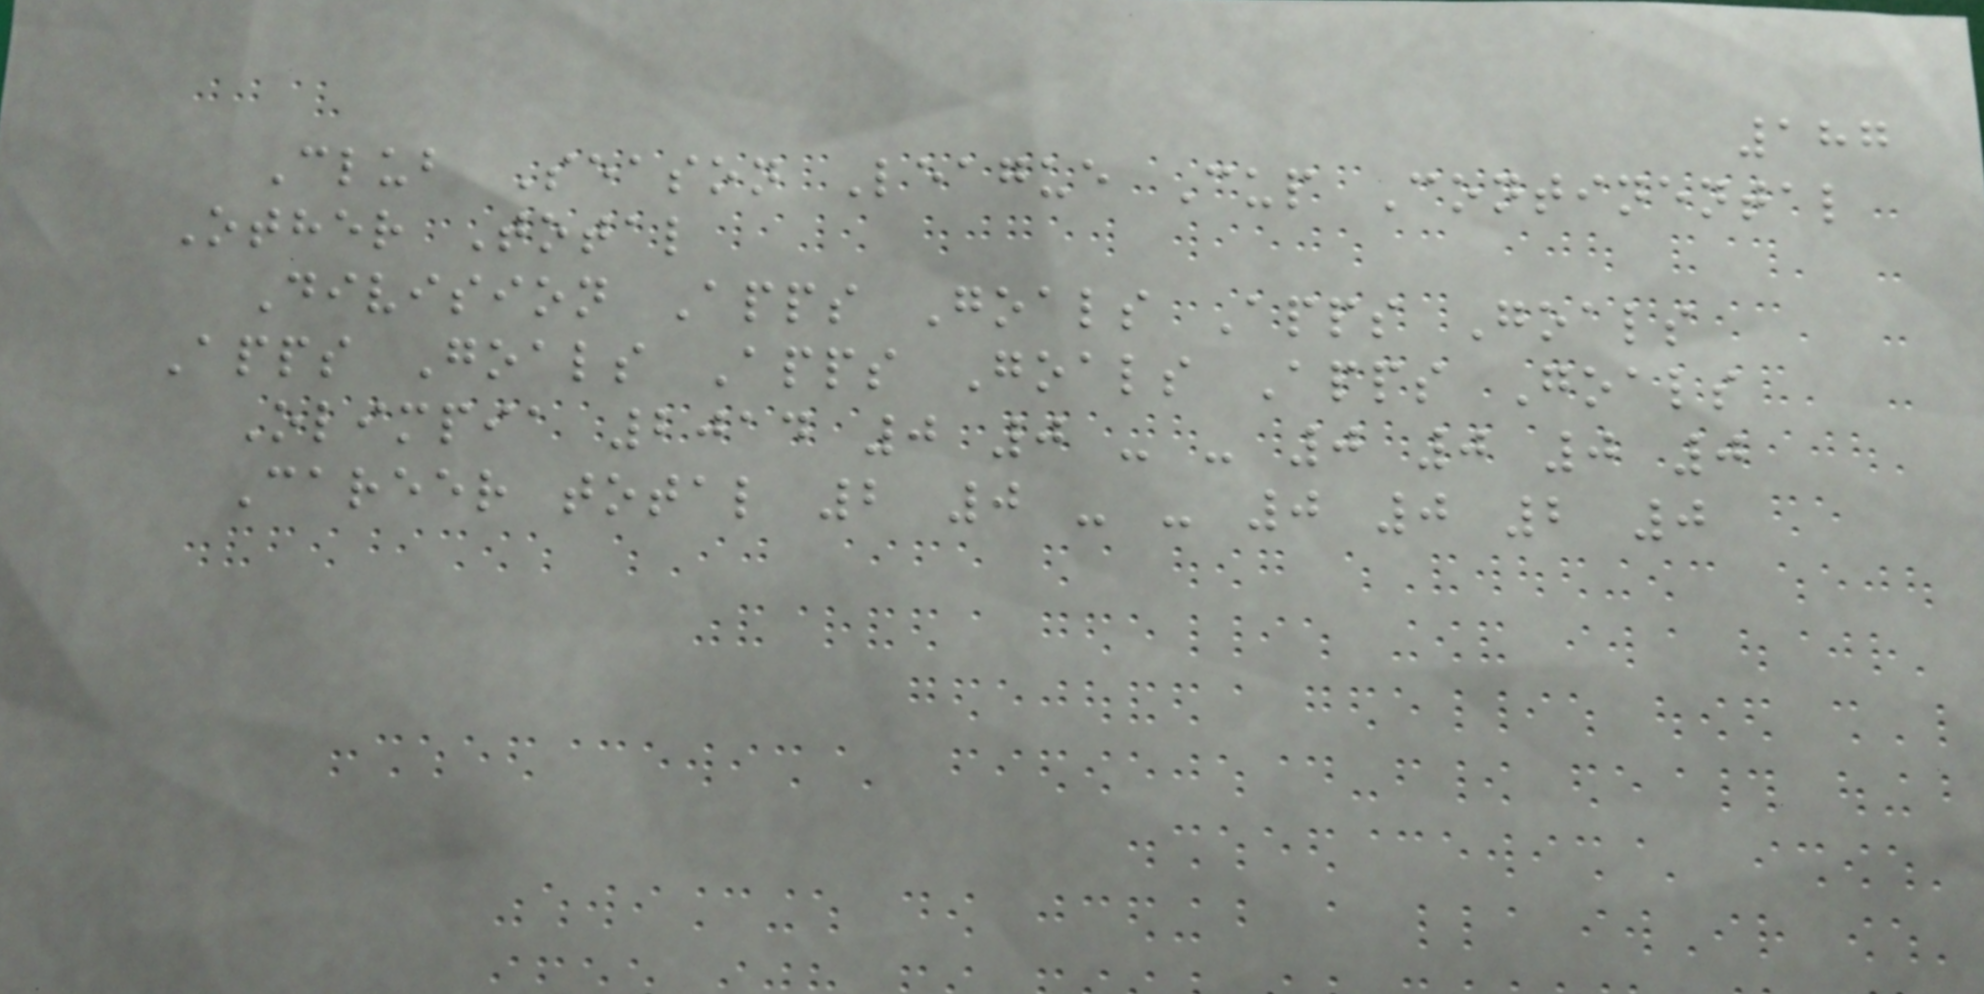187
Club Season League Cup Continental
Other Total
Division Apps Goals Apps Goals
Apps Goals Apps Goals Apps Goals
Olimpia 2014 0 0 - - 0 0 0 0
Career total 2 0 - - 0 0 2 0
